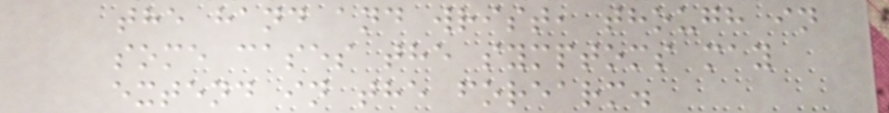the hand and wrist, though in
some cases the symptoms may
extend in the forearm.
